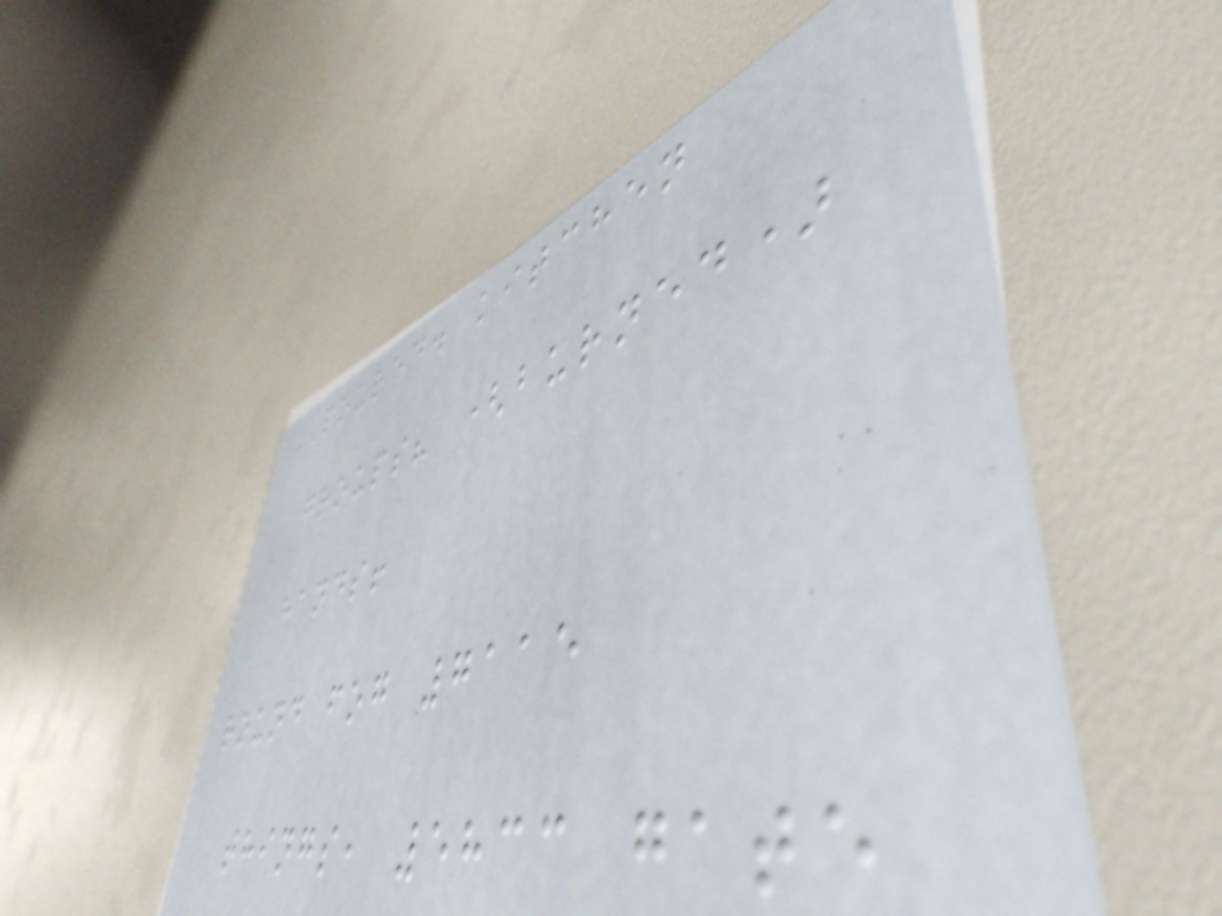POURED. kitchen
groups? (burned)
hands!
round fog 7115
things, 5833 gate
